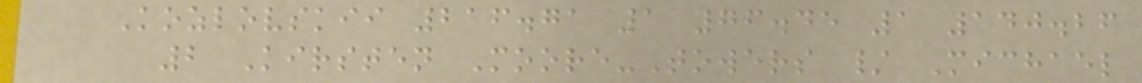Kozlovskii 216.71 1 76.45 1 140.26
2 Kirsten Moore-Towers / Michael
